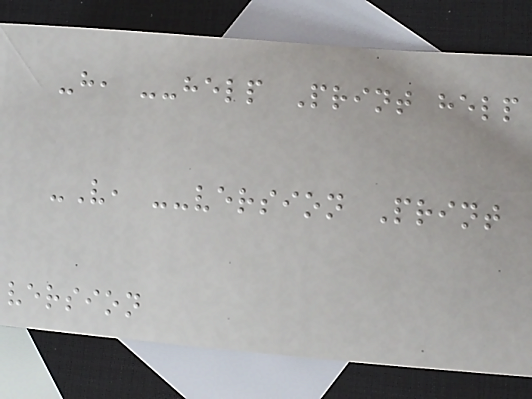-h, --help Print help
-V, --version Print
version
